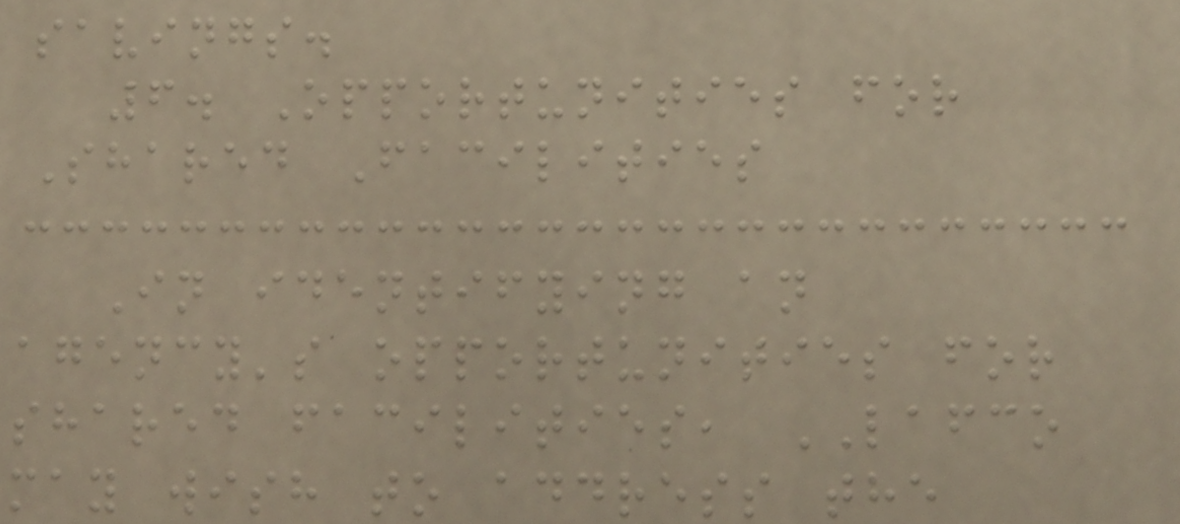savings.
6. Opportunities for
Shared Facilities
In identifying an
agency's opportunities for
shared facilities, LAFCO
may wish to address the
